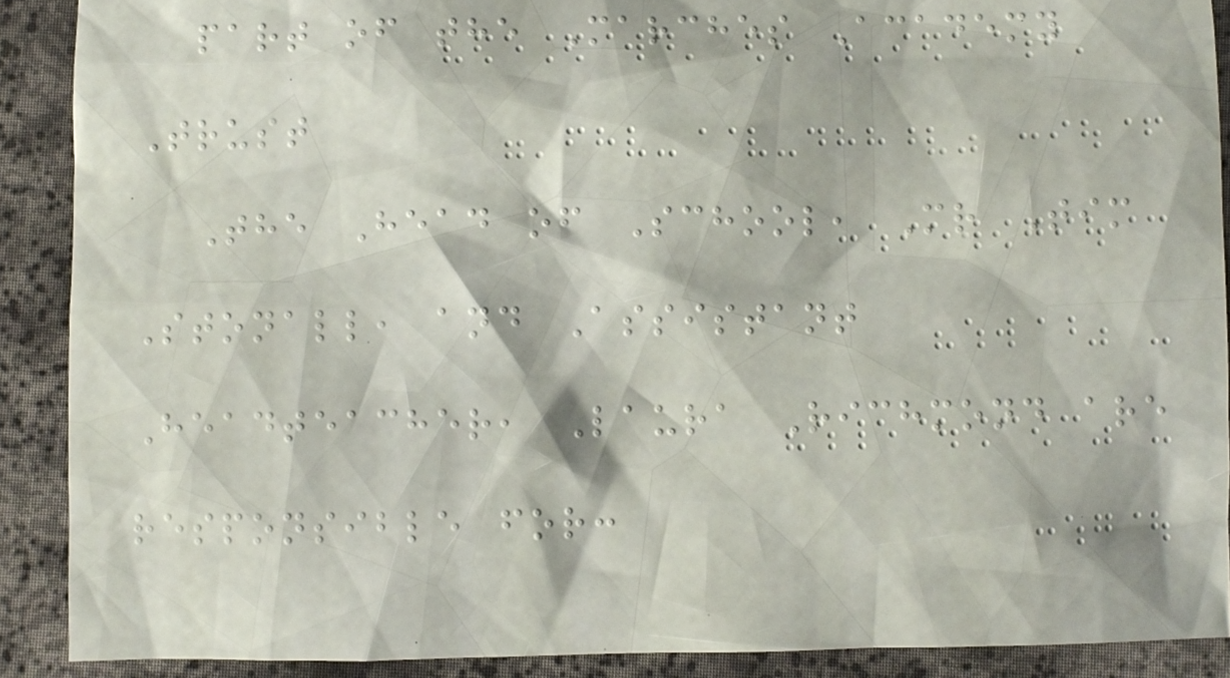part of the Marches Academy
Trust
The Head of School, Mr Tim
Stonall, and Assistant
Headteacher, Laura Richmond are
responsible for:
